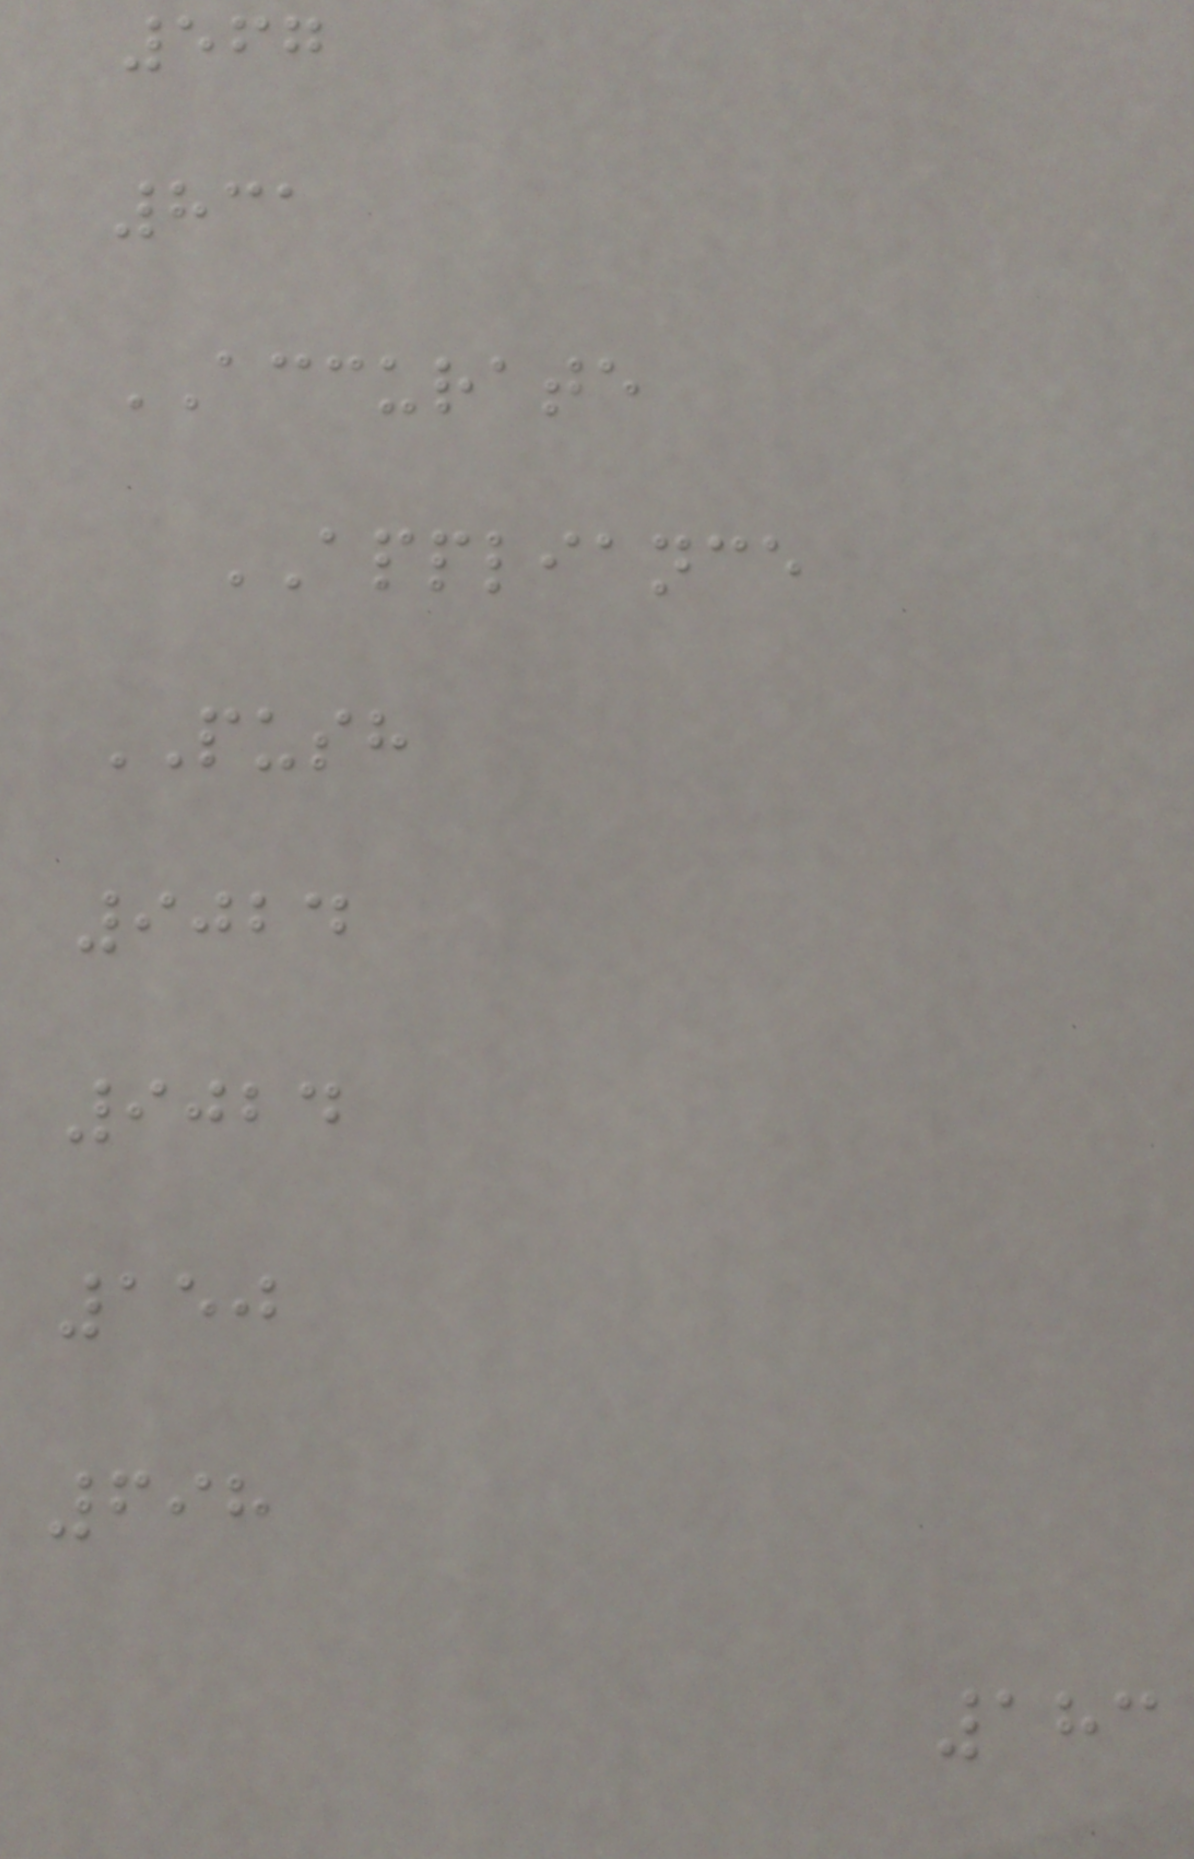567
831
ACCURATE
APPLIANCE
PUSH
9024
9024
150
698
183
